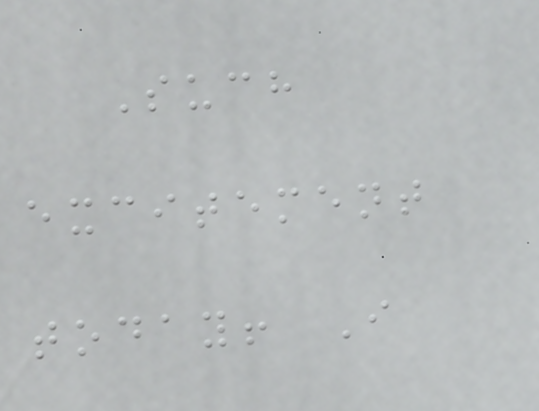Such
excitement
today! I
